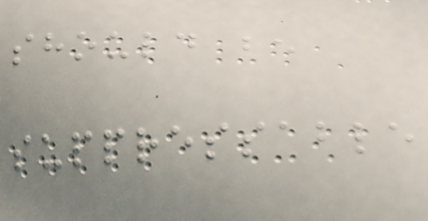should be
suppressable
